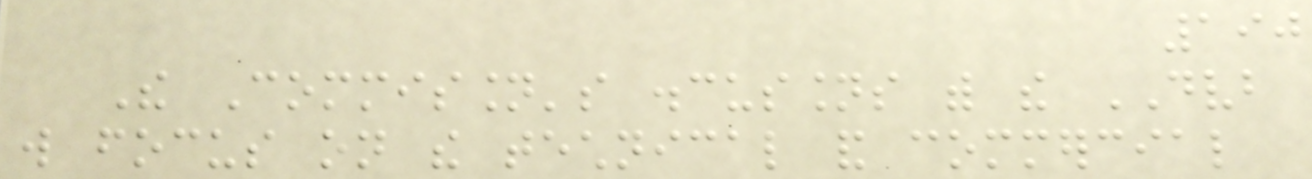190
The Commission's discussions with the DVB
will focus on the technical and commercial
